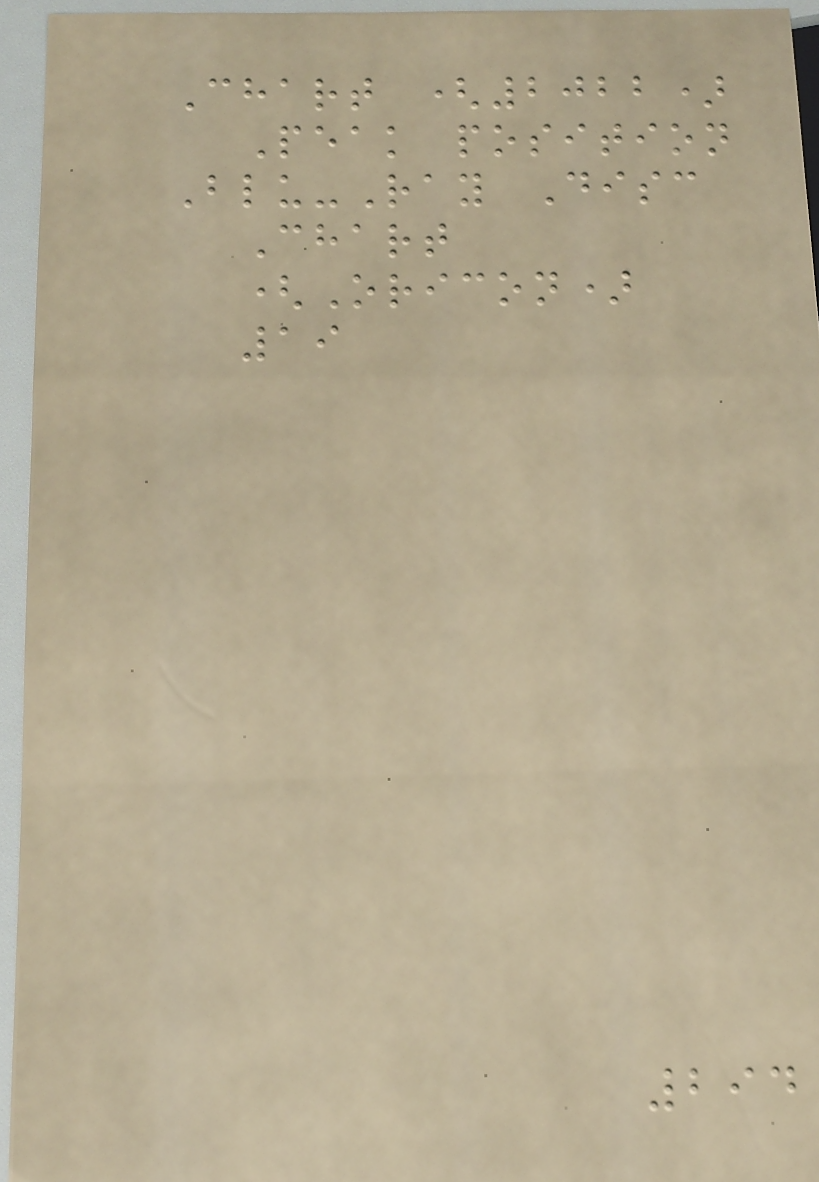Chart (2022)
Peak position
Blu-Ray Disc
Chart
(Oricon)
19
294
